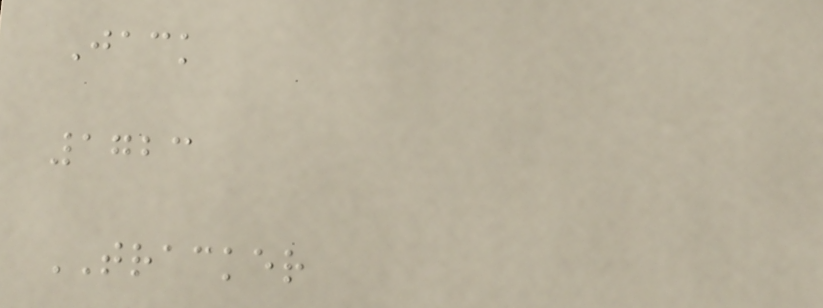Jack
1723
TRACKER
